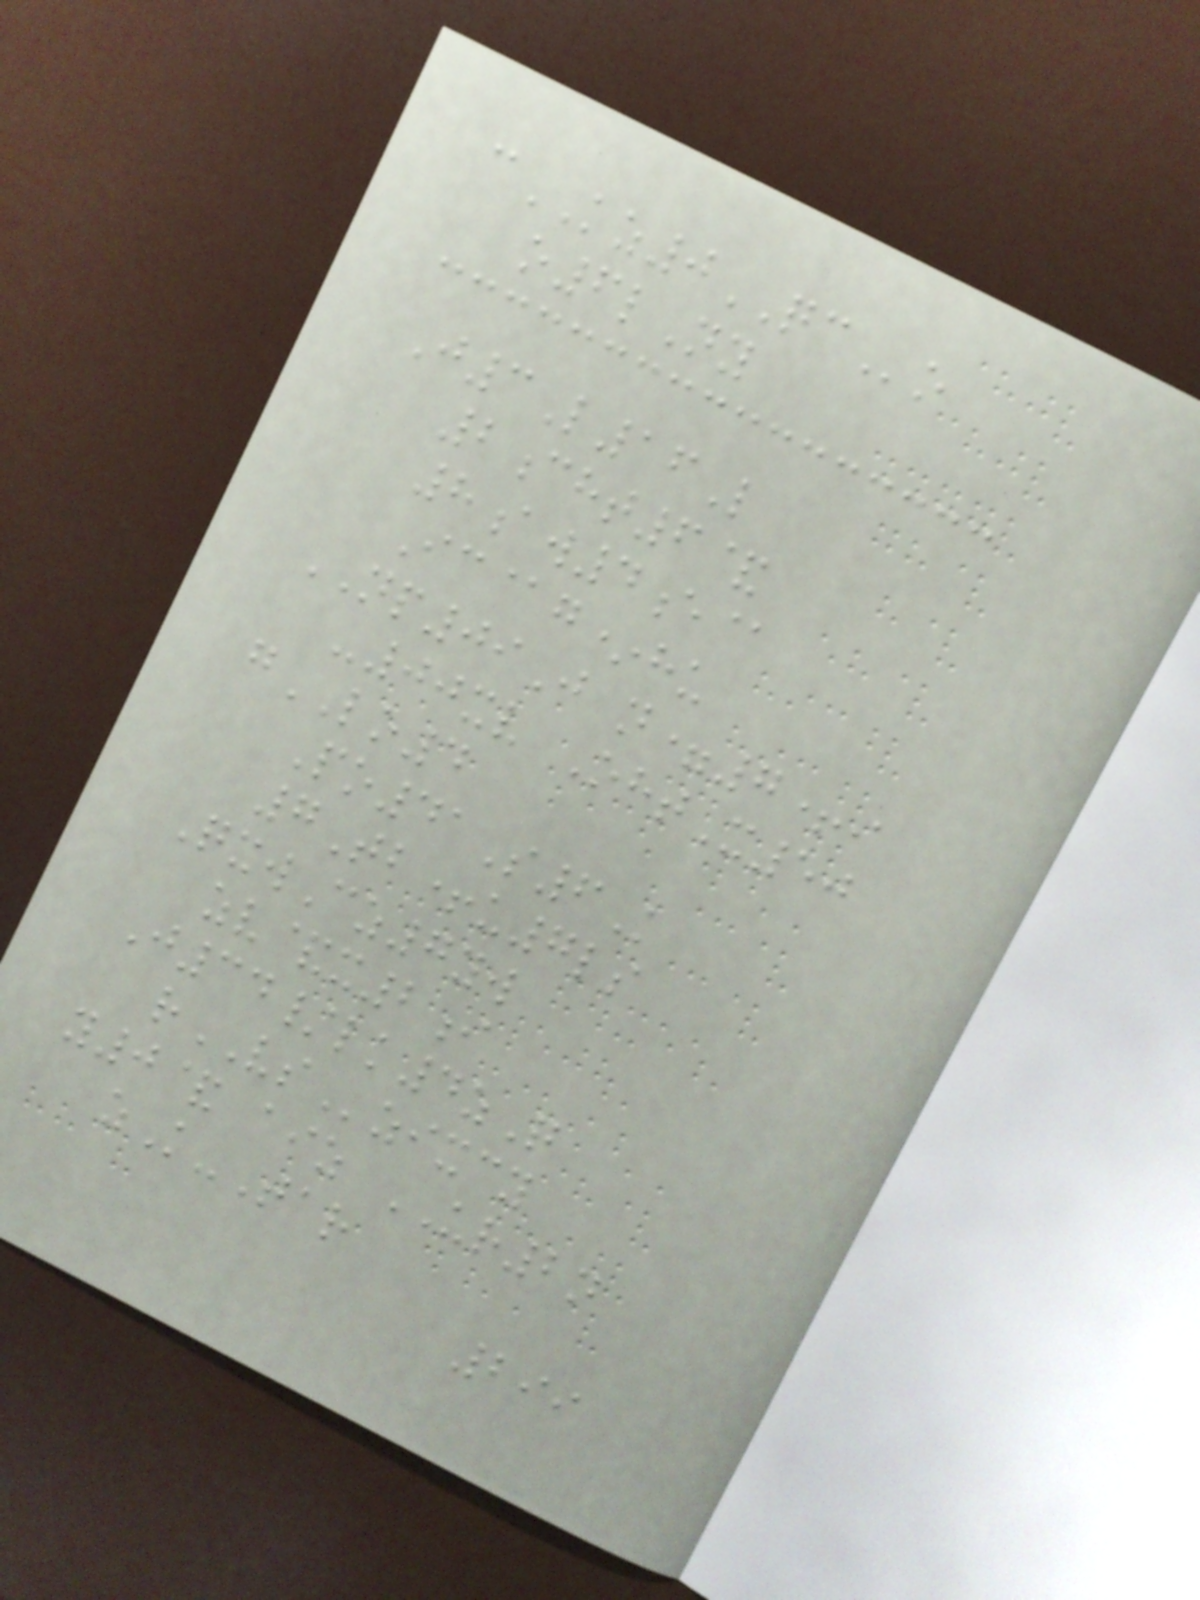cKZ0QCo
o6lNy
J3L16L
2cht6&
8aw4e@
Ic@g*hu
NP09J n=7+i
-00xv OhtX50
gLO4
Po41S6K
7Tb+u7ls
QxwCz7yw
zv&x2i
J34/lk4zQ
rVSzixcy
y0& aiz UR2n
zK-Tar
299
